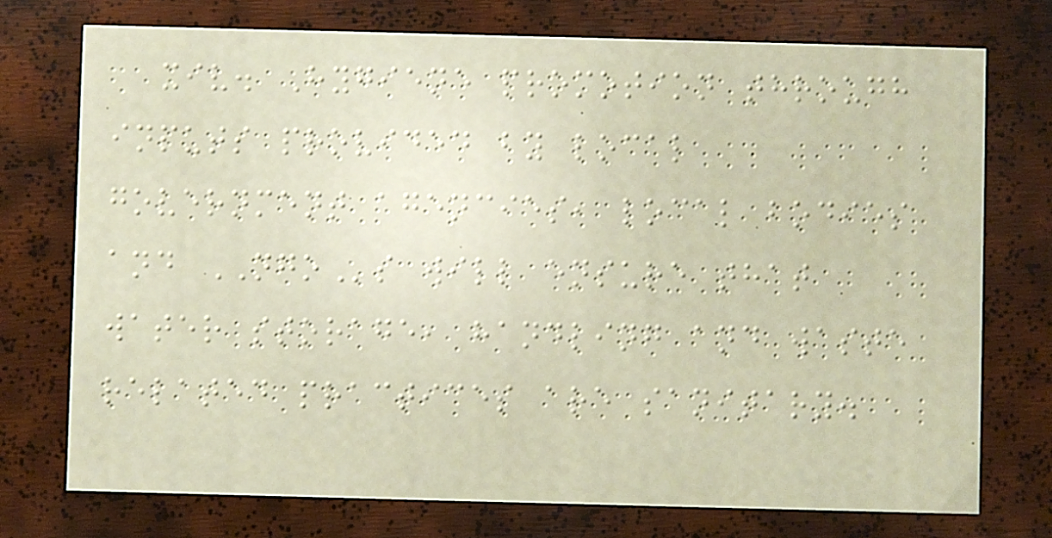xiv. Hygiene promotion through
inputs provided by local
government agencies, local bodies
and NGOs will ensure that
water storage, handling and waste
related practices are sanitary.
